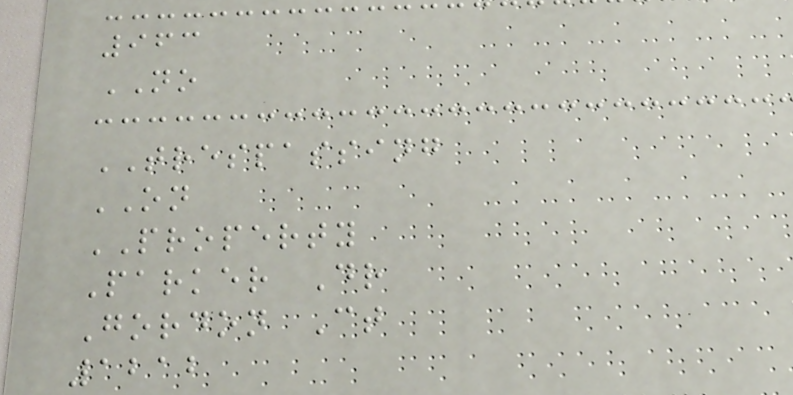963
NO
TRESPASSING
ON
PROPERTY
Parker Dr
Gordon Ct
1212
